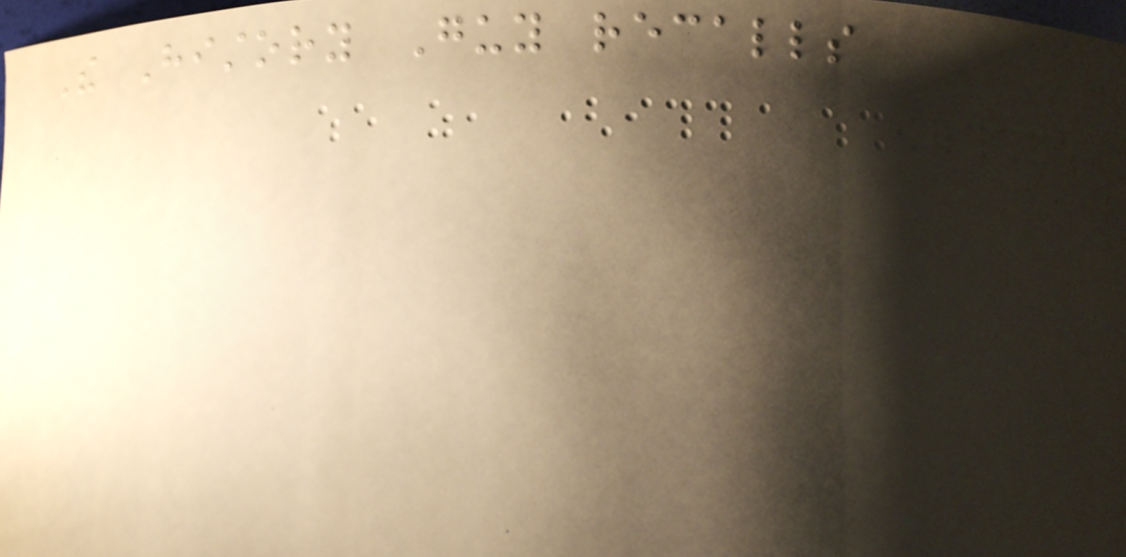The History Guy recalls
